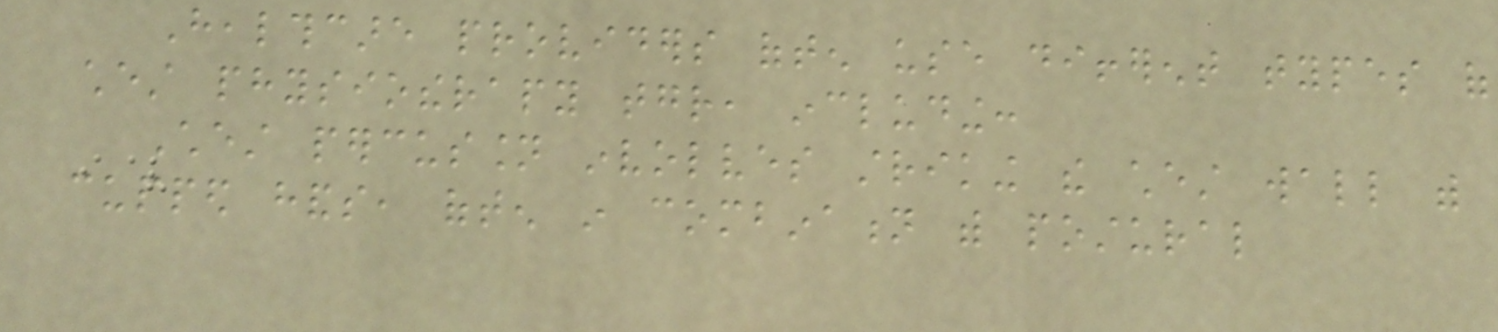Healthcare providers often use different types of
chest physiotherapy together, including:
Chest percussion involves striking the chest wall with
cupped hands, often in combination with postural
